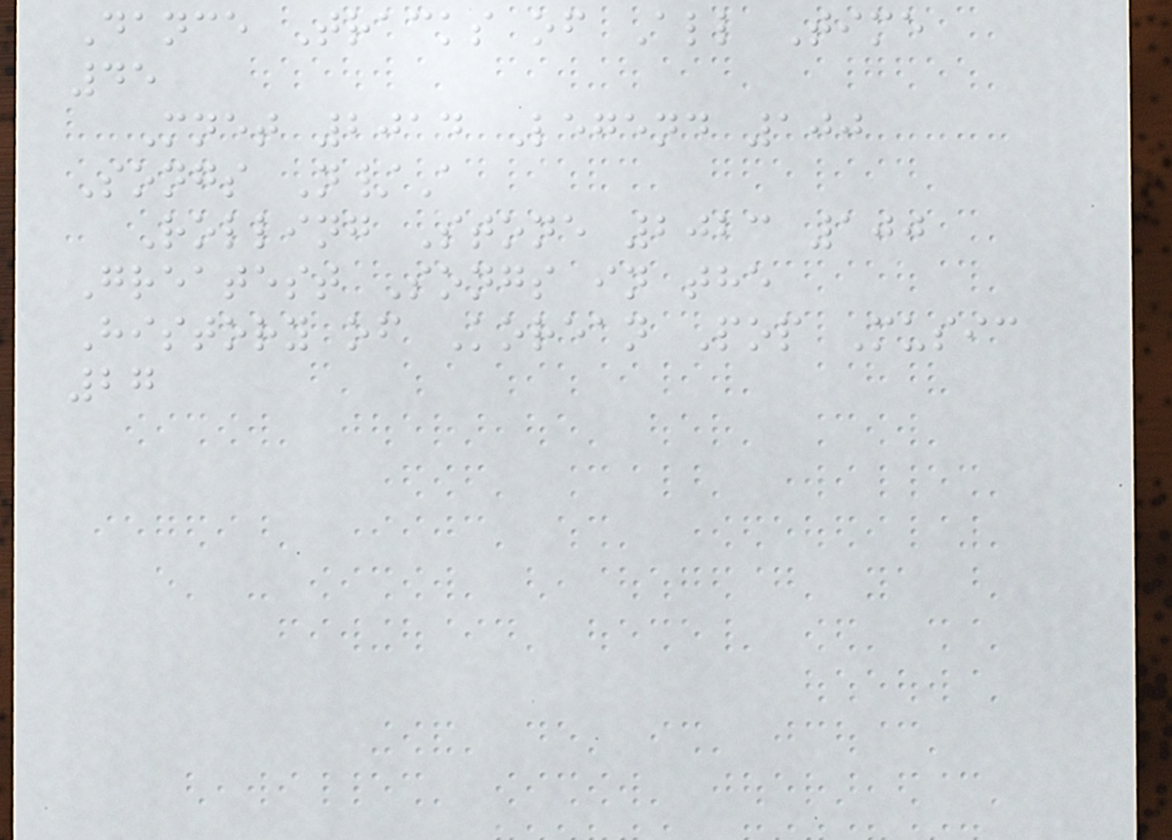Dance Tracks of All Time
45
Mnet 2014 Legend 100
Songs N/A
Rolling Stone 2023 100
Greatest Songs in the
History of Korean Pop Music
27
